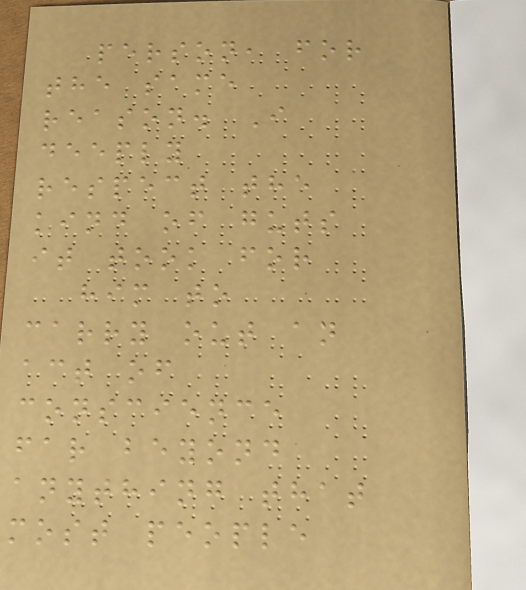person, for
the same
reason. I
deeply
respect the
kind of guts
it took for
him to
carry out an
act of
conscience
far beyond
anything that
most people
